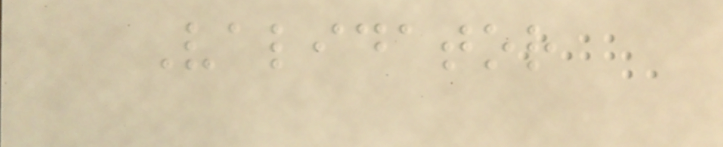Validator
